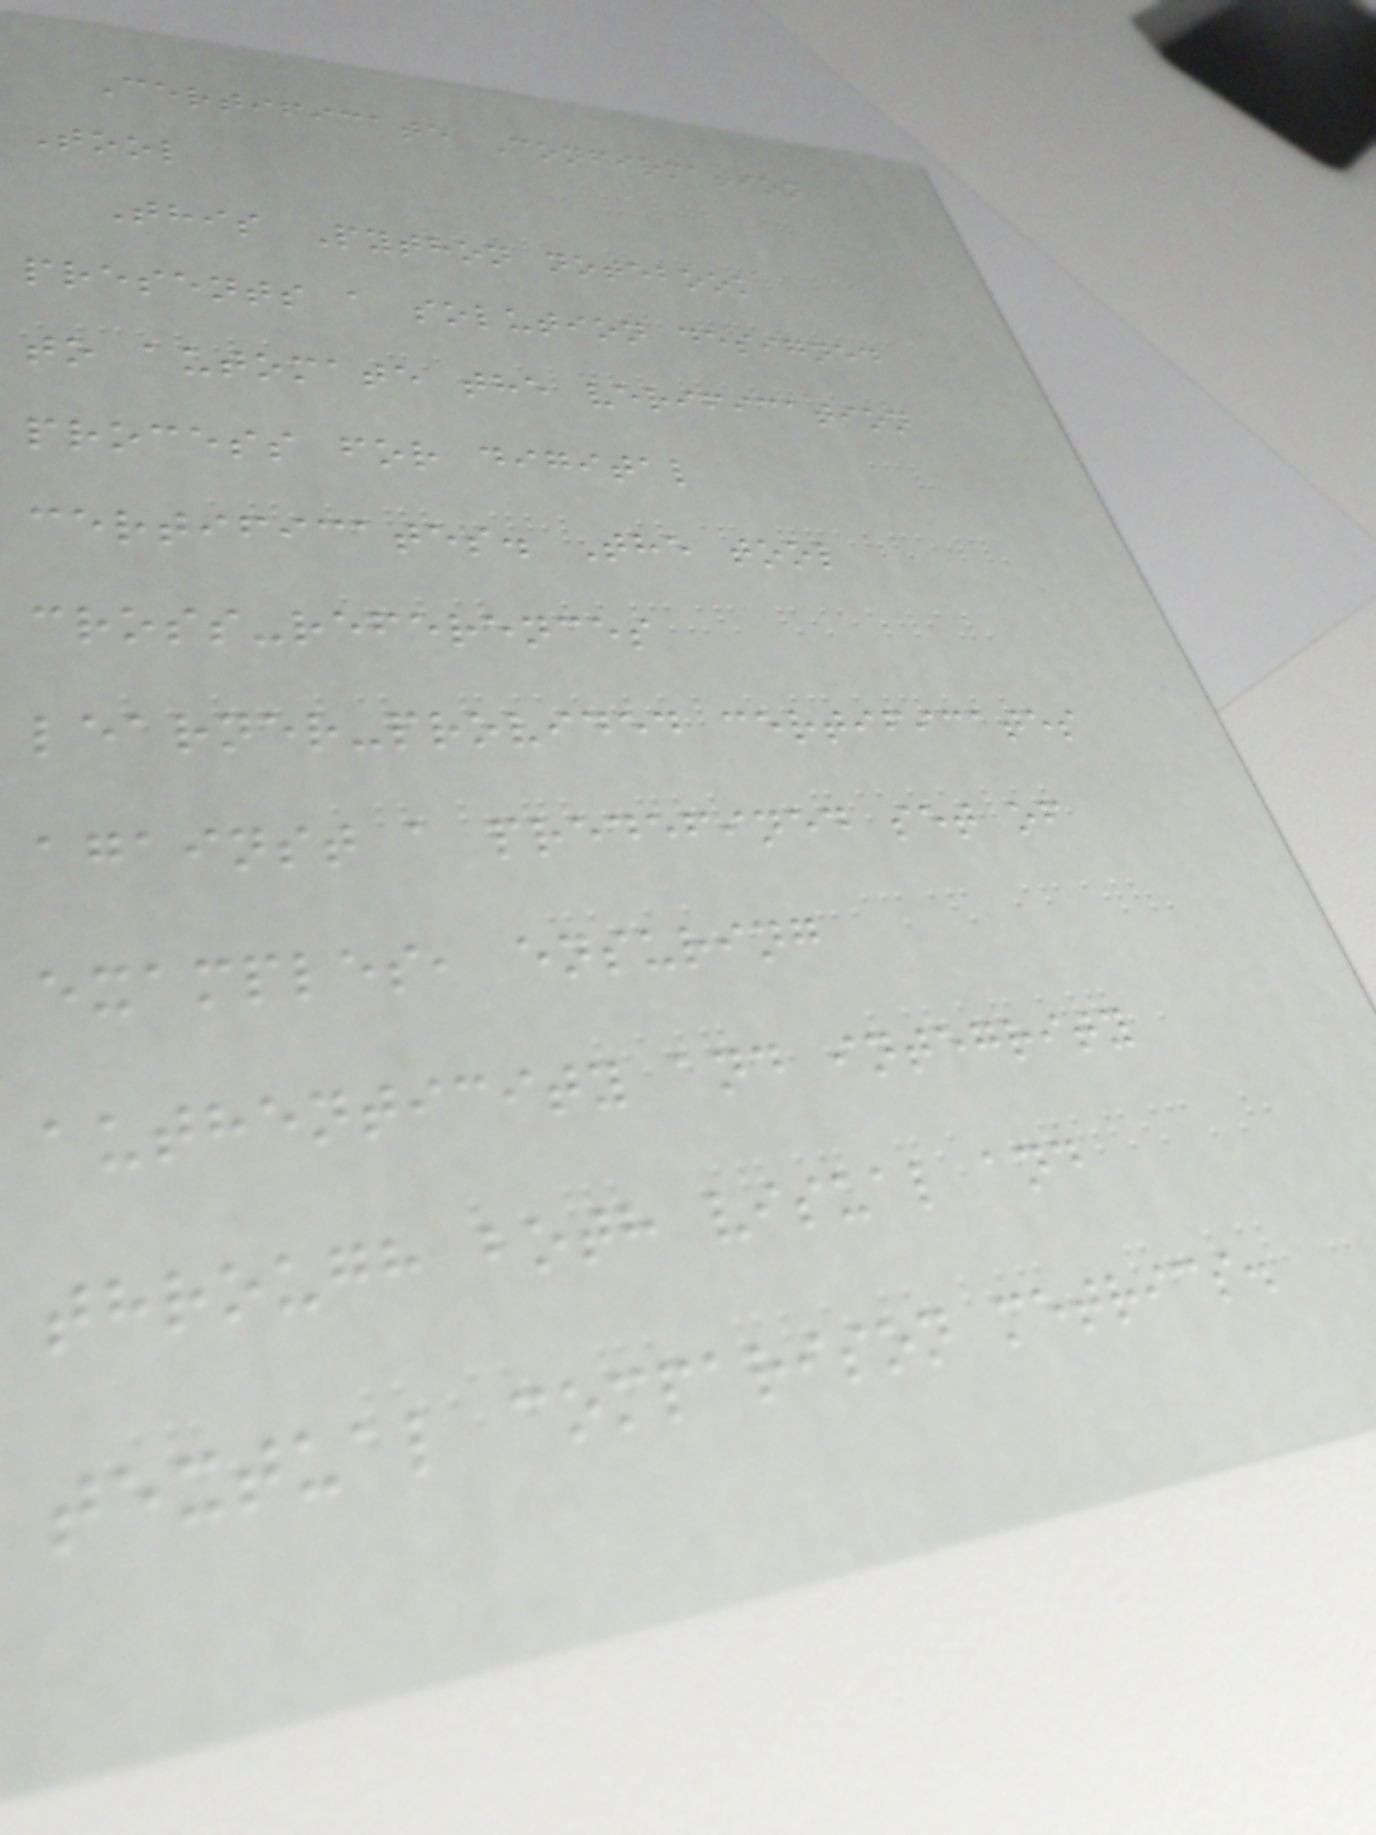Certificate Confirmation
Tool
This Python notebook
presents a solution designed
to automate the verification
process for digital
certificates. The tool
cross-references
learner-provided certificates
against a predefined set of
examples, ensuring
authenticity and integrity
through both visual and
textual comparison metrics.
